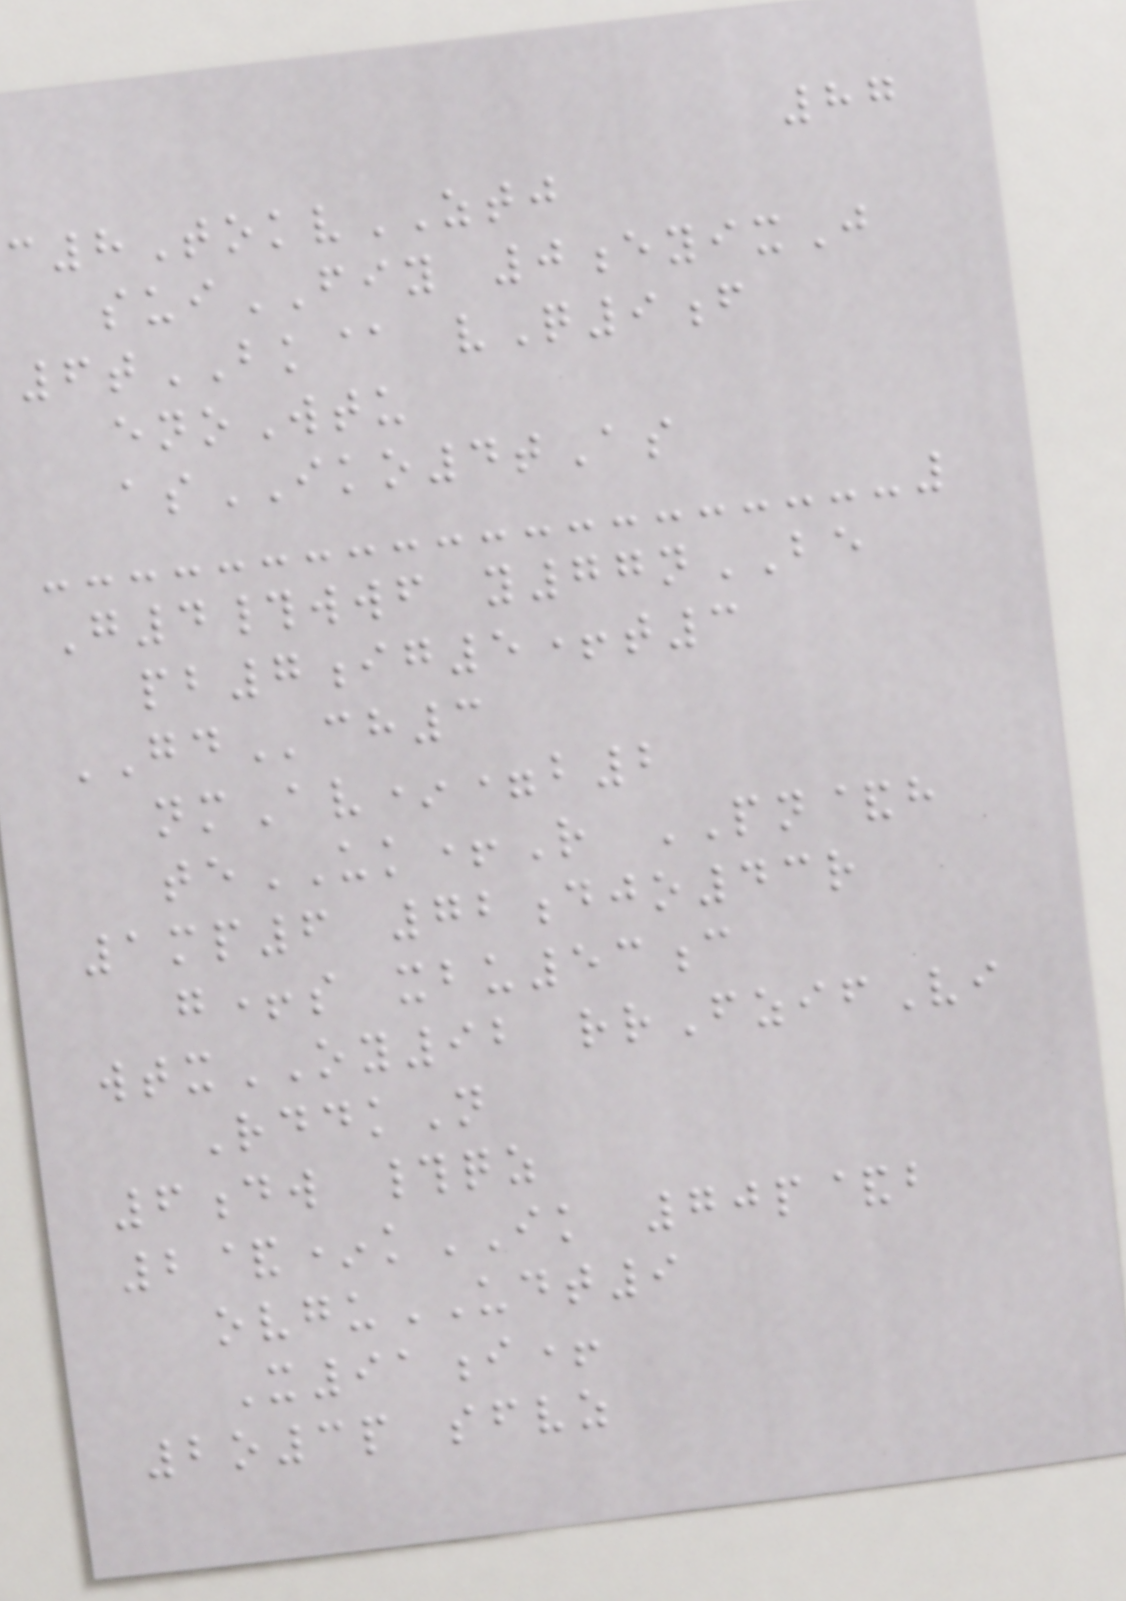87
c8TokvZTJ
suiFIY 0eyixJ
6tBK@ vQ9f
enoWtu
asIKO4tAs
G4#wwf y77nBE
pb7ig5+t3
GDch3
nmAv*=b2
teUK+R PN&h
1mp6 72djo43r
g+s xbu53c
wtxOY92 rrFzifVi
RddkN
6dw #qz
2&*kIK 70p&b
ovguUDT9
X91i+
2o3p sfvz
